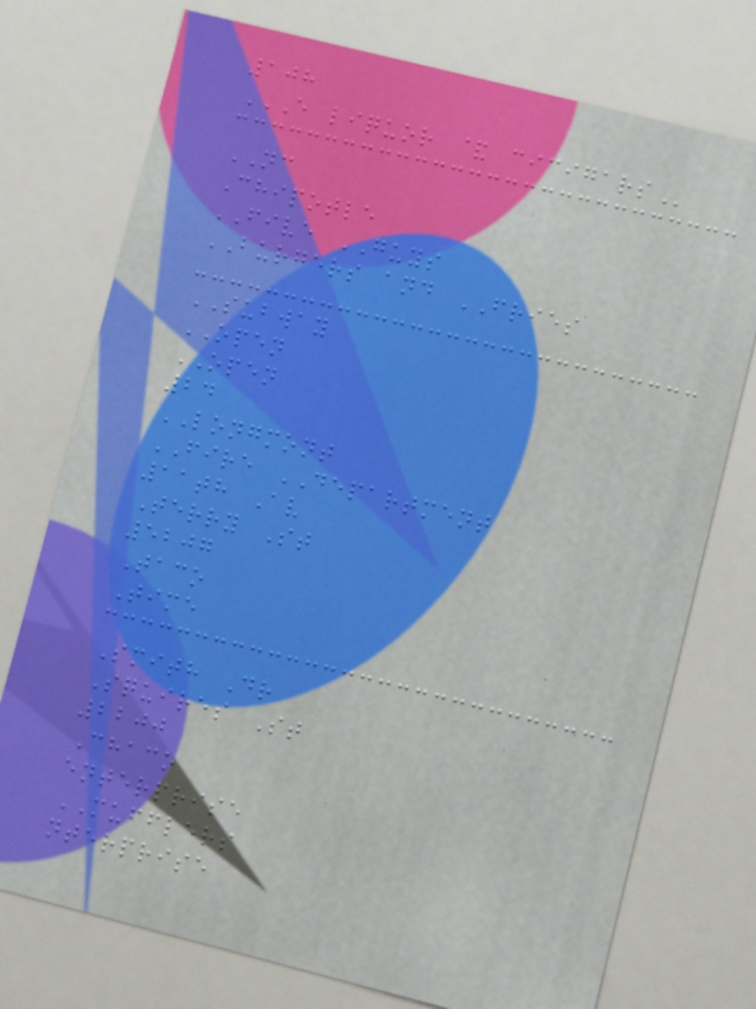108
E LIQUOR & CICIGARS
NC
Chipotle
FIVE GUYS
BURGERS and FRIES
SUBWAY
OPEN
OPEN
24
LONGMONT
FIRE DEPARTMENT
11th Av
Terry St
5207
Taco
Time
Smith Dr
Squires St
2200
Chaco
enterprise
MUFFLERS
nterprise
